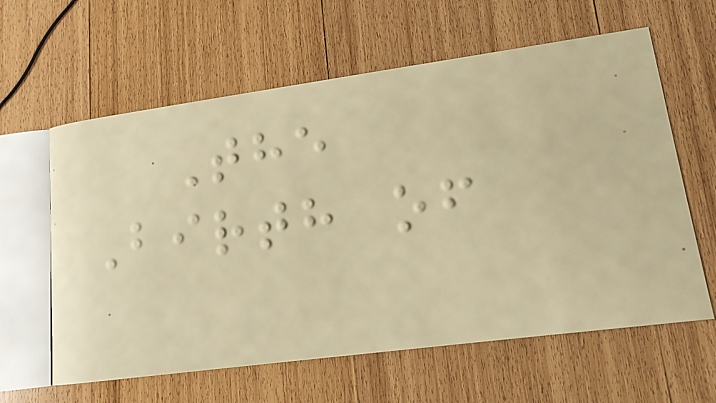The
Birth of
